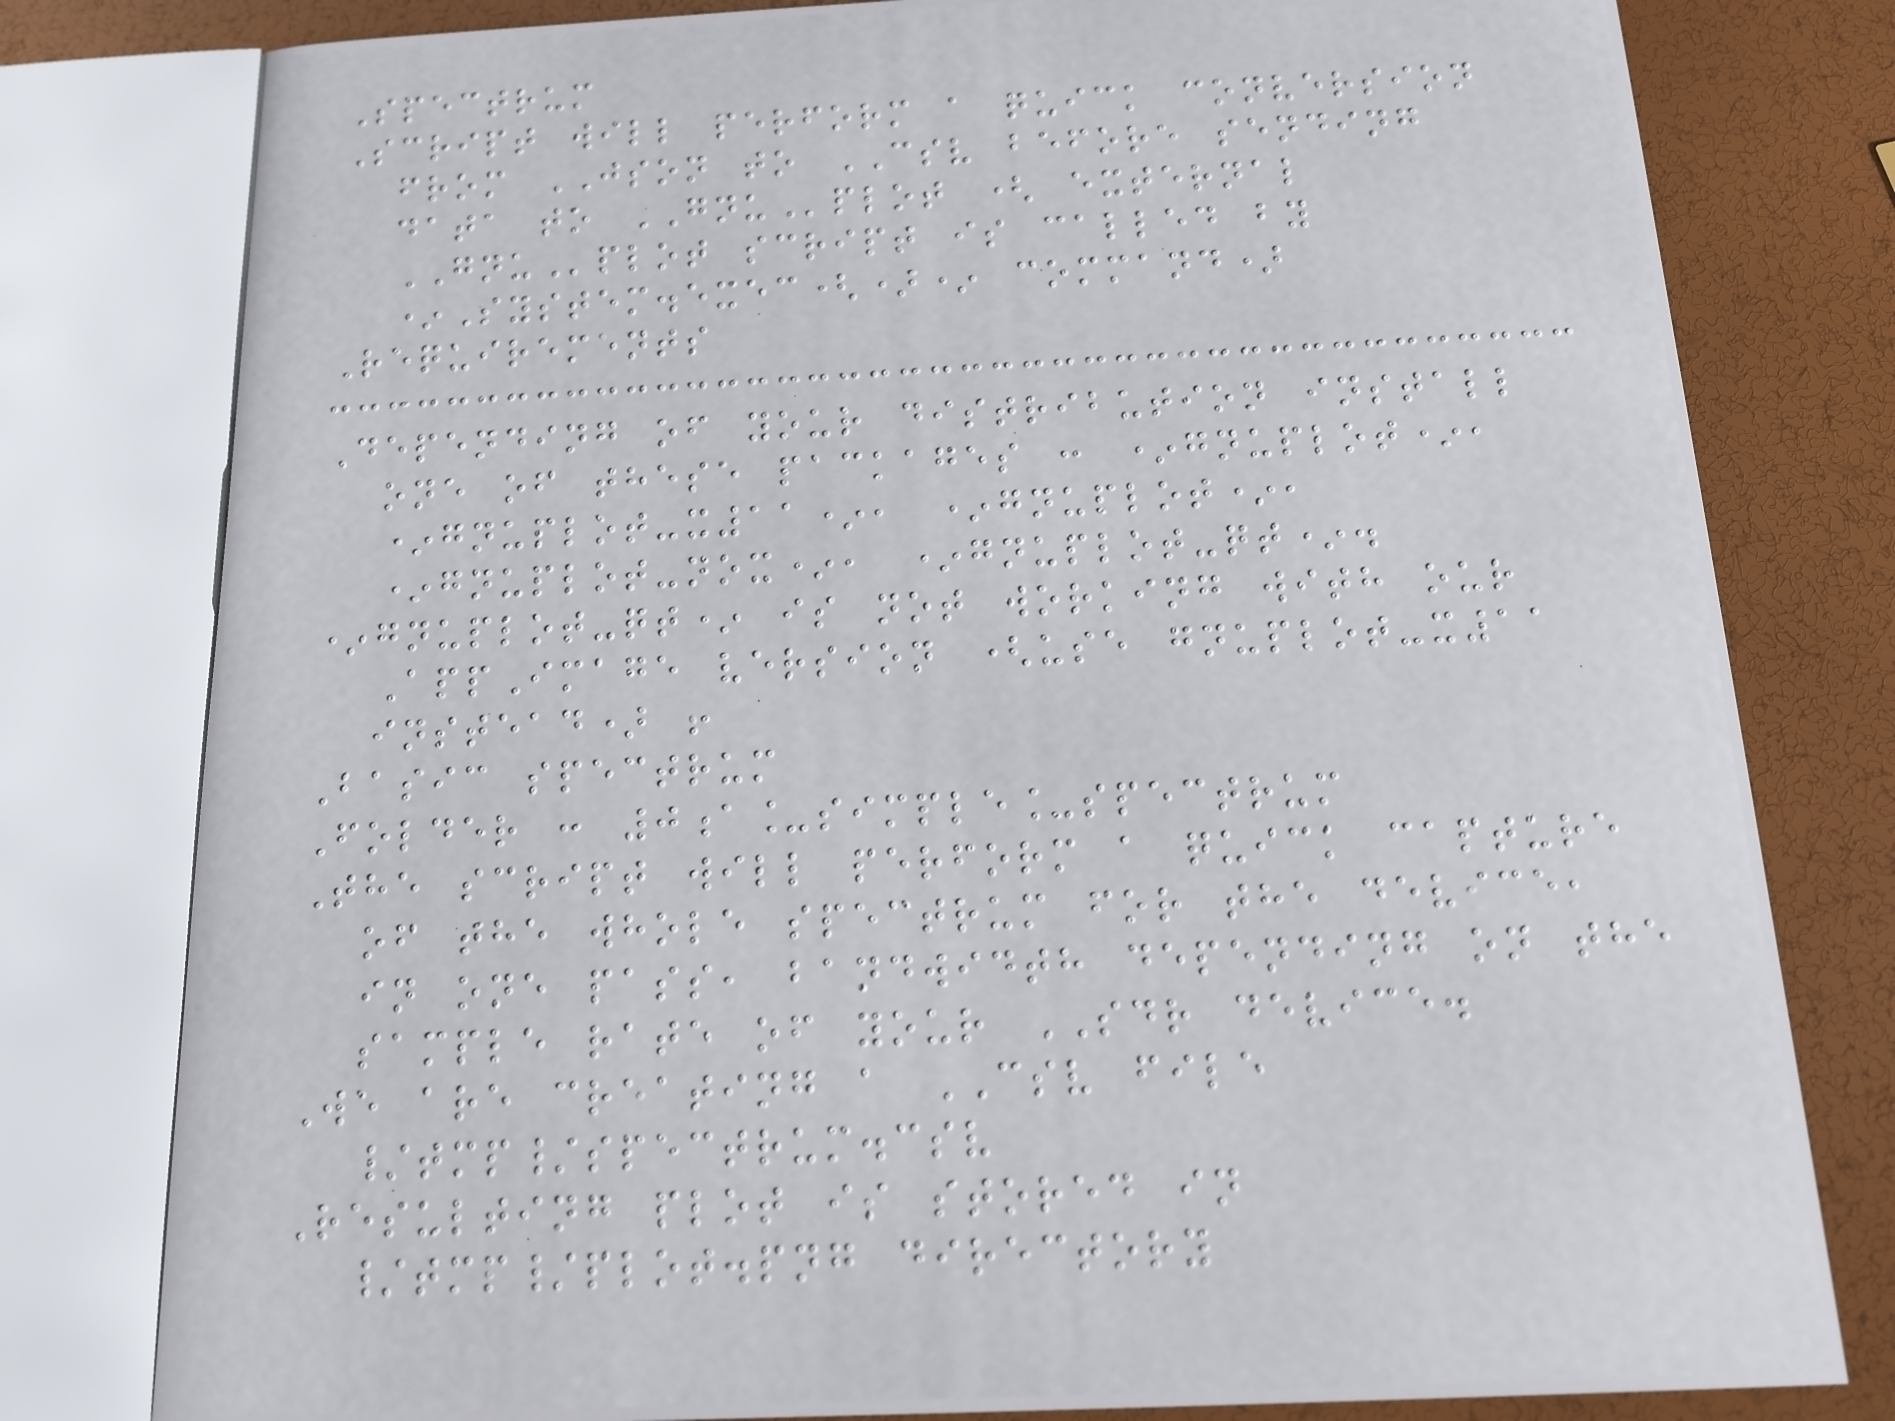Spectrum
Script will perform a quick conversion
from JSON to CSV before sending
data to GNUplot ( external
GNUplot script is called by
*System.exec()* command)
Requirements
Depending of your distribution install
one of these packages : *gnuplot*,
*gnuplot-x11*, *gnuplot*,
*gnuplot-nox*, *gnuplot-qt*.
*gnuplot-qt* is not working with our
AppImage version (use gnuplot-x11
instead) !
Basic spectrum
Folder : 0a_simple_spectrum
The script will perform a quick capture
of the whole spectrum for the device,
in one pass, bandwidth depending on the
sample rate of your SDR device.
We are creating a CSV file
/tmp/spectrum.csv
Resulting plot is stored in
/tmp/plot.png directory
